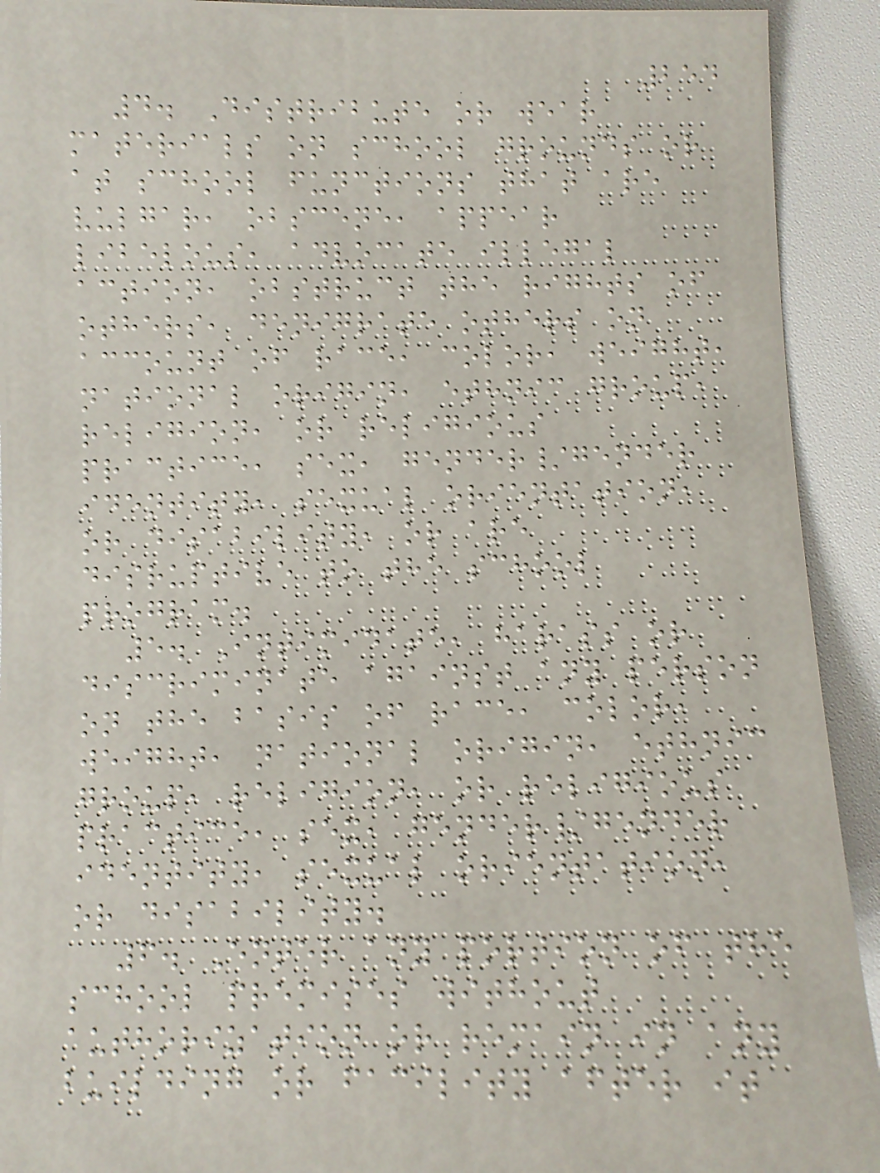254
4. Distribute or wear
materials on school grounds or
at school functions that are
vulgar, obscene, appear
libelous, advocate illegal
action, obstruct the rights of
others, denigrate others on
account of race, color, weight,
national origin, ethnic group,
religion, or religious
practice, sex, gender/gender
identity, sexual orientation,
or disability, or are
disruptive to the school
program.
5. Intimidate, harass or
discriminate against any person
on the basis of race, color,
weight, national origin, ethnic
group, religion, or religious
practice, sex, gender/gender
identity, sexual orientation,
or disability.
6. Enter any portion of the
school premises without
authorization or remain in any
building or facility after it
